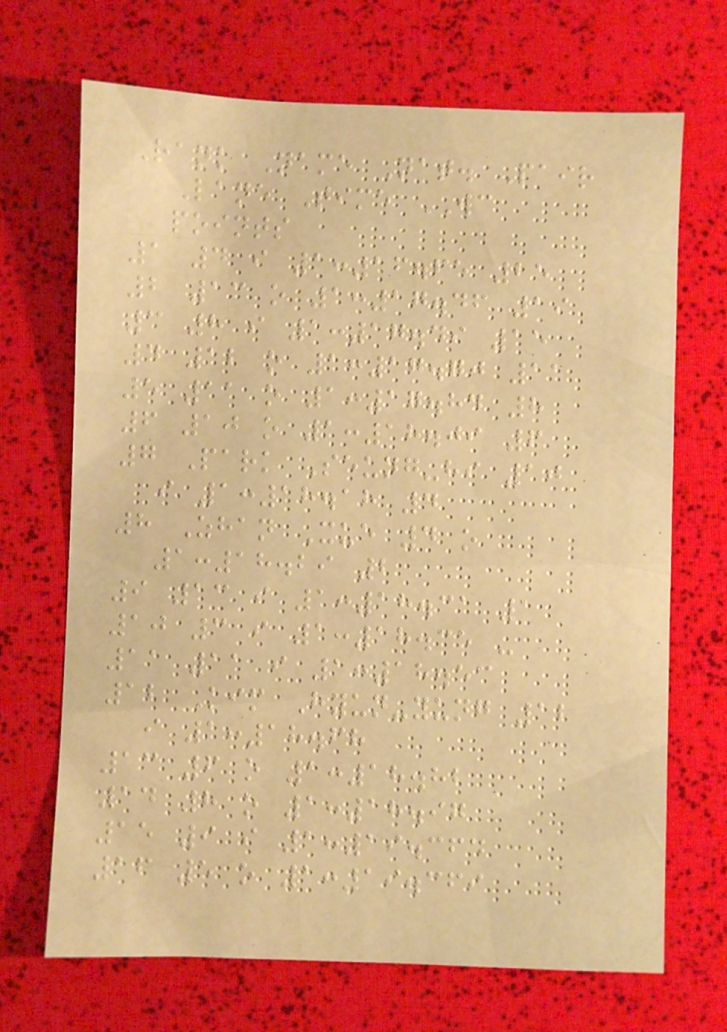Rank Name Nat. Pair
Lane Time WC
points
1 4 i 1:16.65 25
2 13 o 1:17.46 19
3 8 i 1:17.49 15
4 12 o 1:17.70 11
5 11 o 1:17.84 8
6 10 o 1:18.09 6
7 Park Seung-hi 10
i 1:18.18 4
8 Zhan Xue 4 o
1:18.29 2
9 13 i 1:18.31 1
10 3 i 1:18.35 -
11 11 i 1:18.53
12 Kim Hyun-yung 12
i 1:18.68
13 6 o 1:18.82
14 8 o 1:18.97
15 9 i 1:19.364
16 5 o 1:19.369
